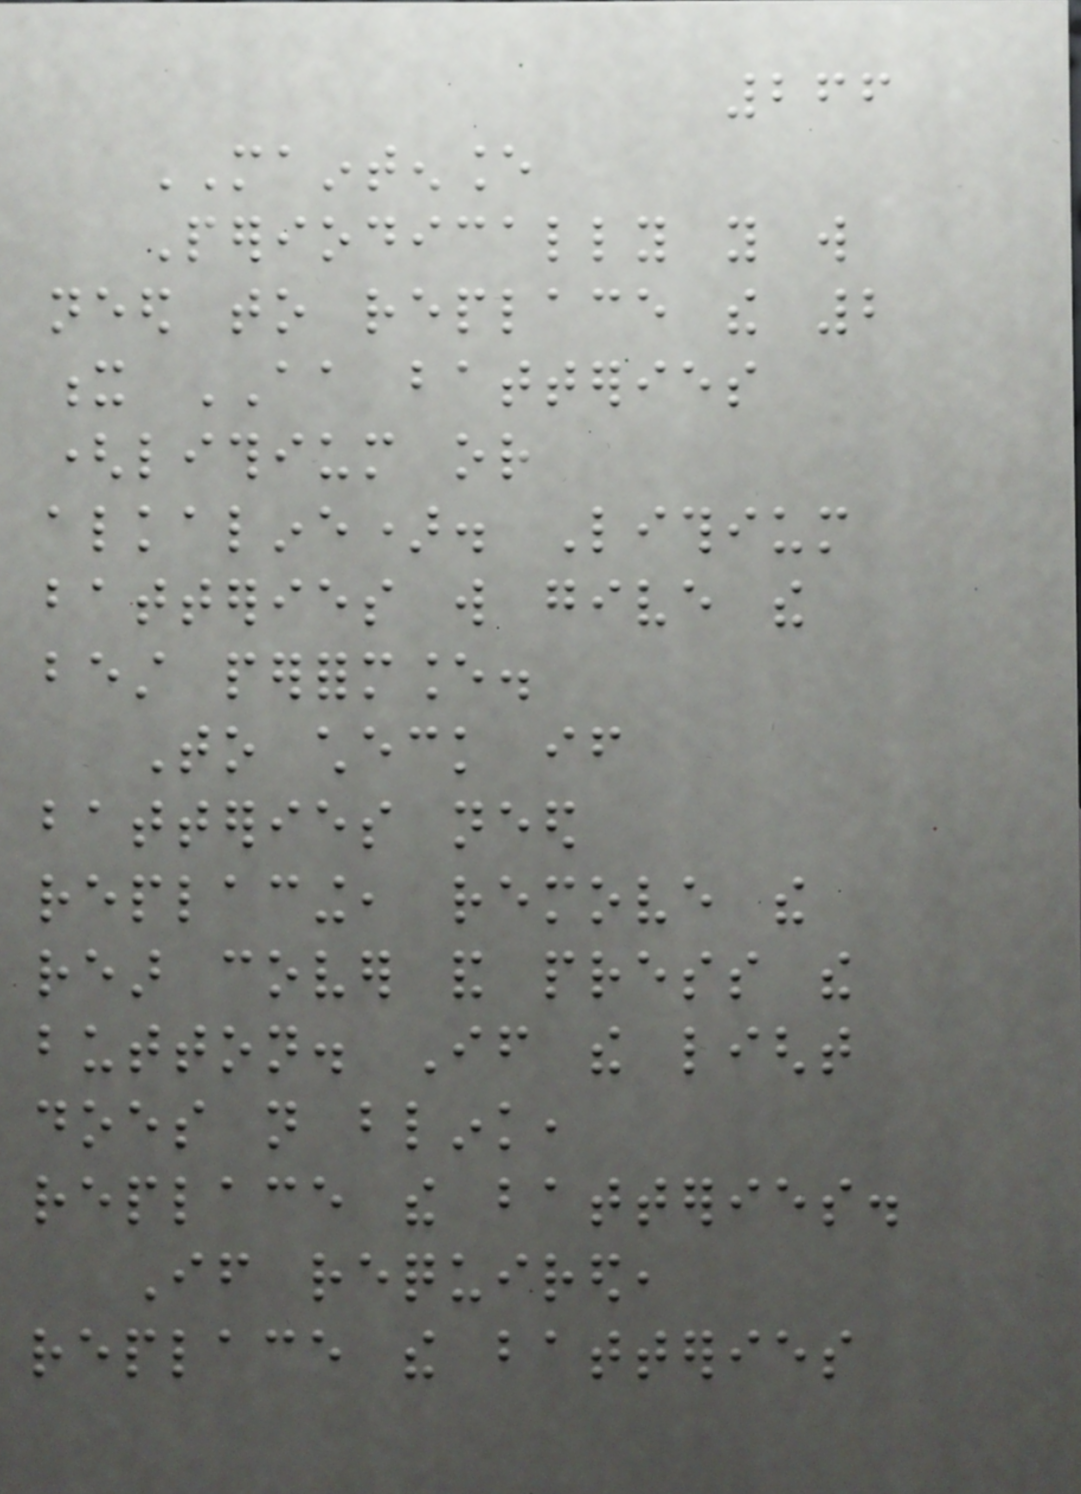266
MAINTENANCE
Periodically you will
need to replace the 2
x AA batteries
(lithium or
alkaline). Lithium
batteries will give the
best performance.
To check if
batteries need
replacing, remove the
rear cover and press the
button. If the light
does not blink,
replace the batteries.
If required,
replace the batteries
